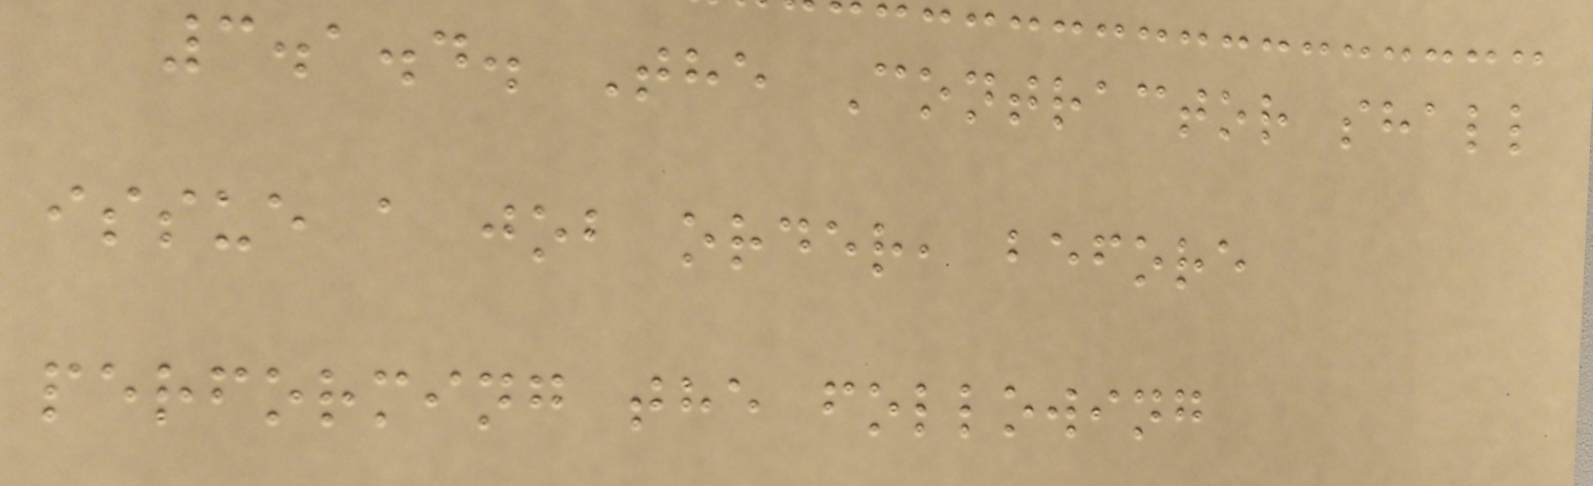3.1.4. The Contractor shall
issue a job order, before
performing the following
